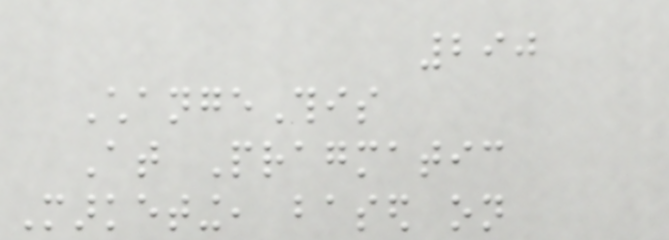290
ChangeThis
At Pragmatic
Marketing, based on
